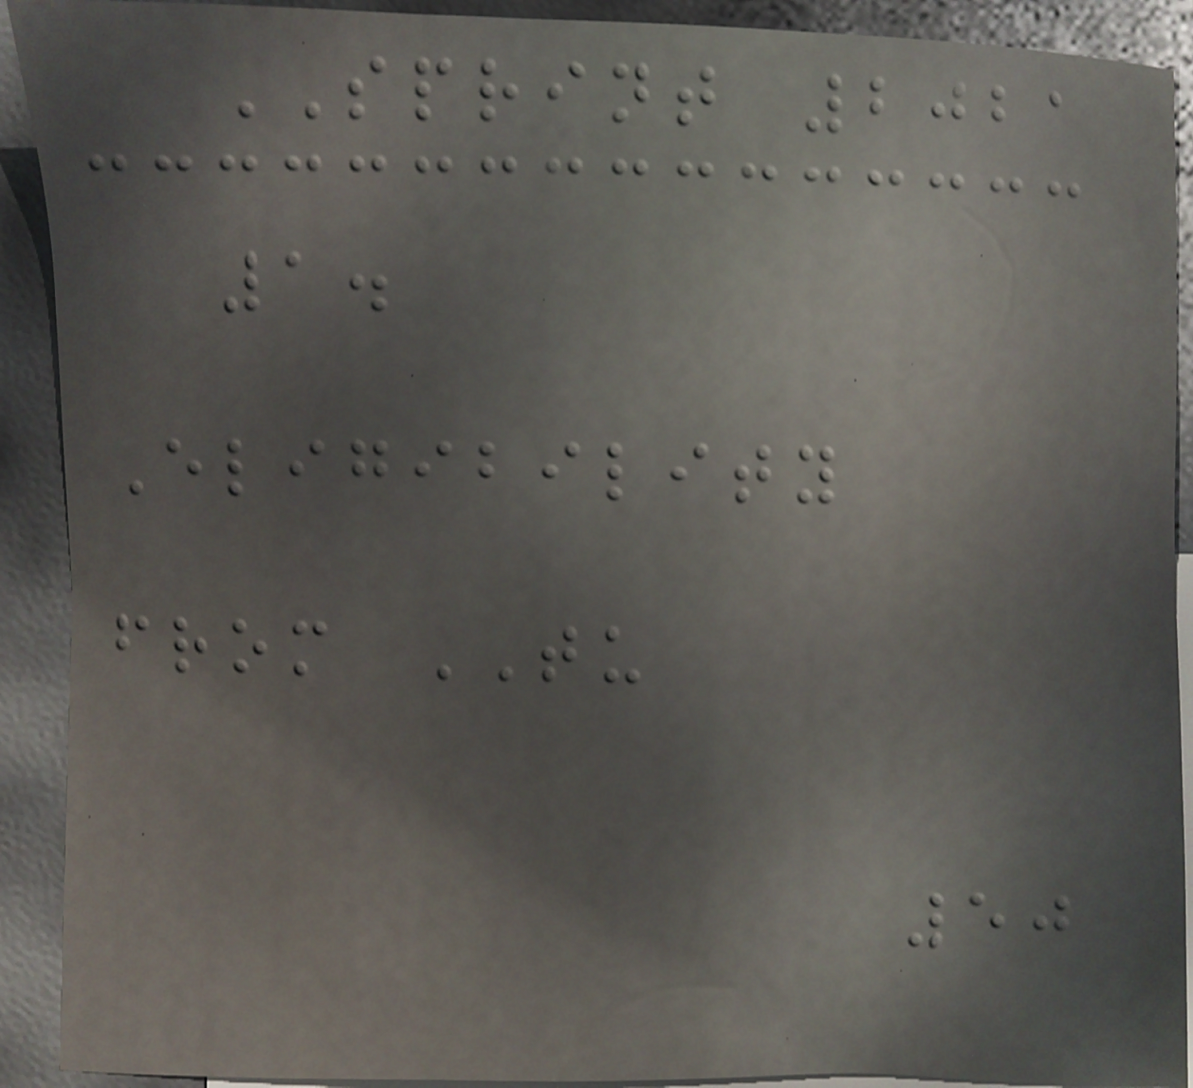SPRINT 2021
1.
Eligibility
from TU
50
